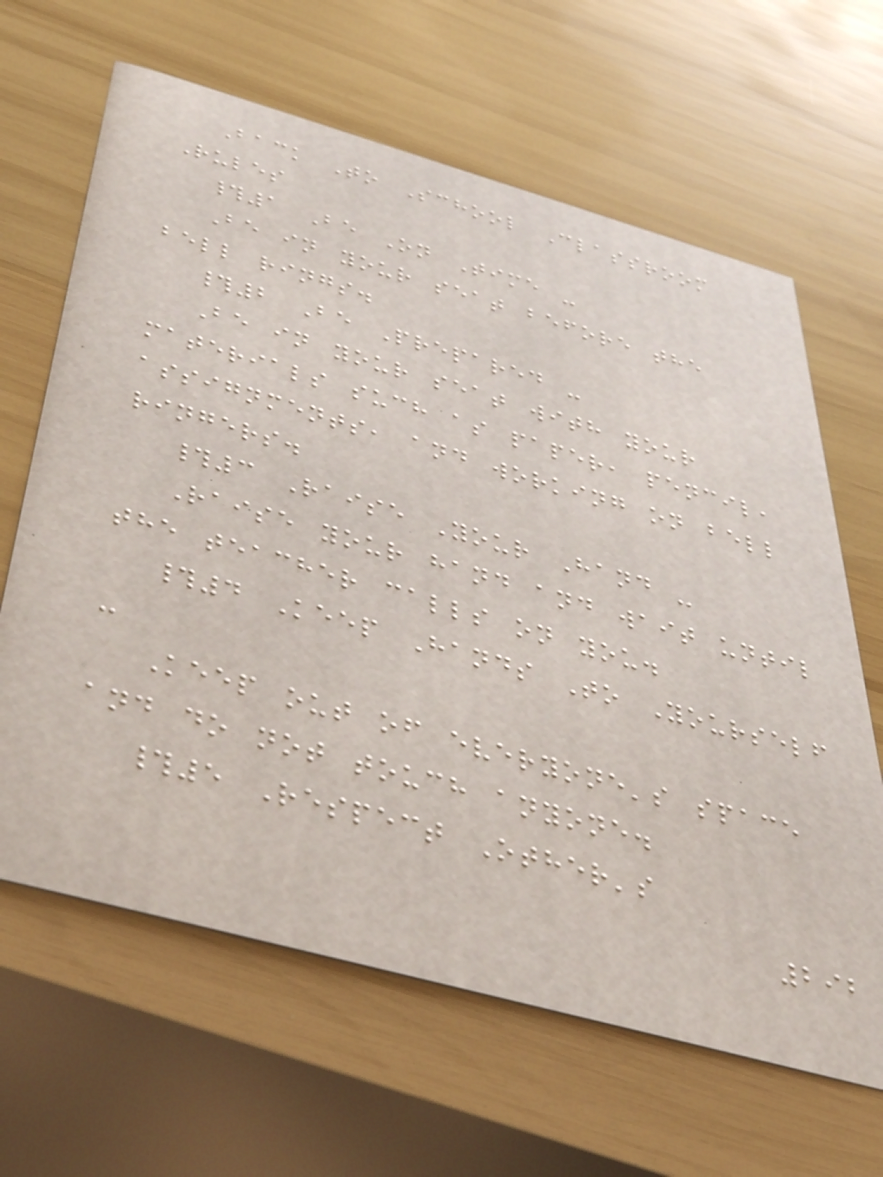Back To School Classroom
Rules
#1 Be On Time -
Be in your seat before the
bell rings.
#2 Be Prepared -
Be in your seat with your
materials such as paper, pencil,
assignments, and working on bell
ringers.
#3 Raise Your Hand -
Raise your hand and wait until
the teacher calls on you.
#4 Keep Hands To Yourself
-
Keep out of everyone's space
and do not touch anyone.
#5 Respect Other's
292
